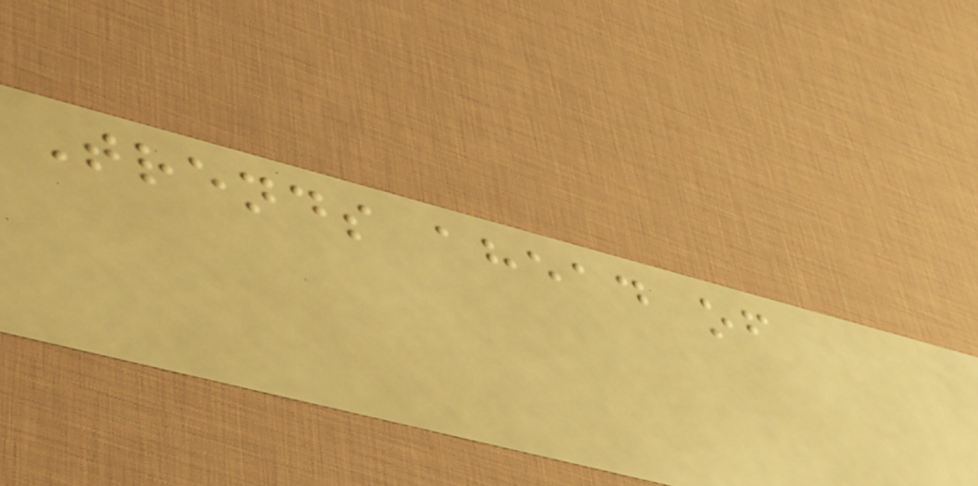Trends ahead of
